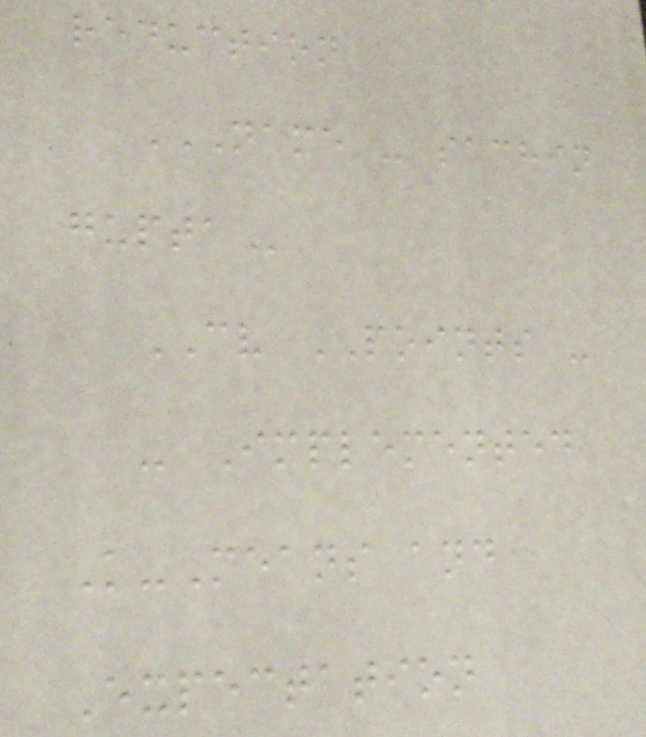reduction
NAME - SACHIN
GUPTA
CV POINTS -
- Implemented
K-Means and
Expectation
